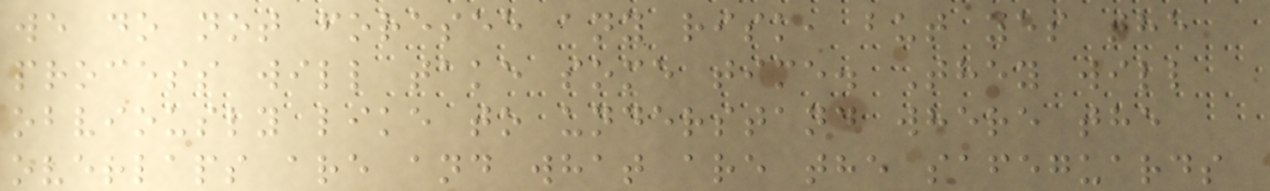we do not foresee any risk, but yes the
process will take some time. They will
obviously like to understand where the
overlaps are and what are the safeguards
